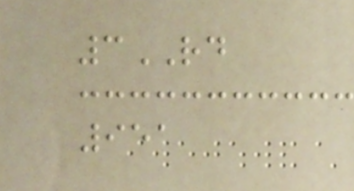3RD
951
